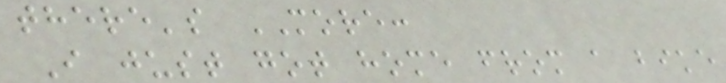there's MORE:
I just got home from a bike
